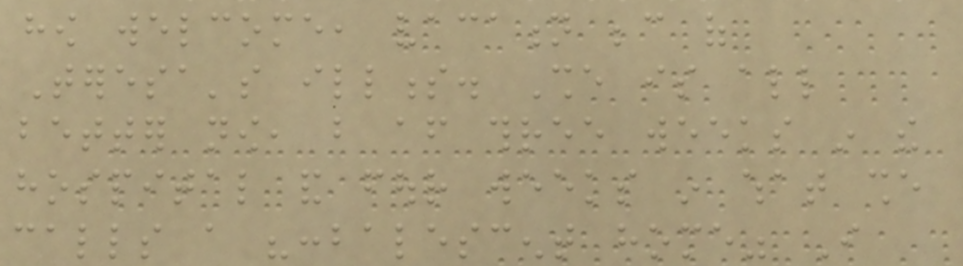how welcome, vacation because of
Teresa's illness. She is all
better now, but after three weeks in the
hospital and four weeks in what she
calls a "conbalescent home" I
